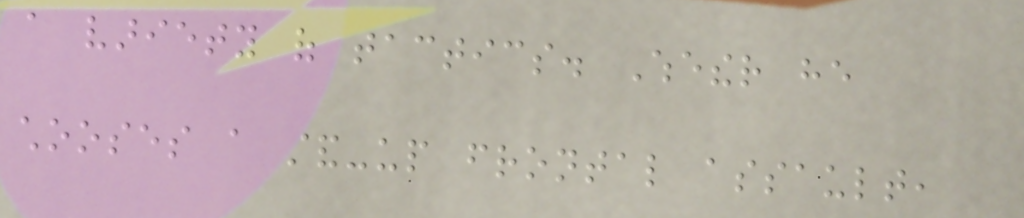a variety of tactics. Whether he
chooses a stand-up frontal assault,
